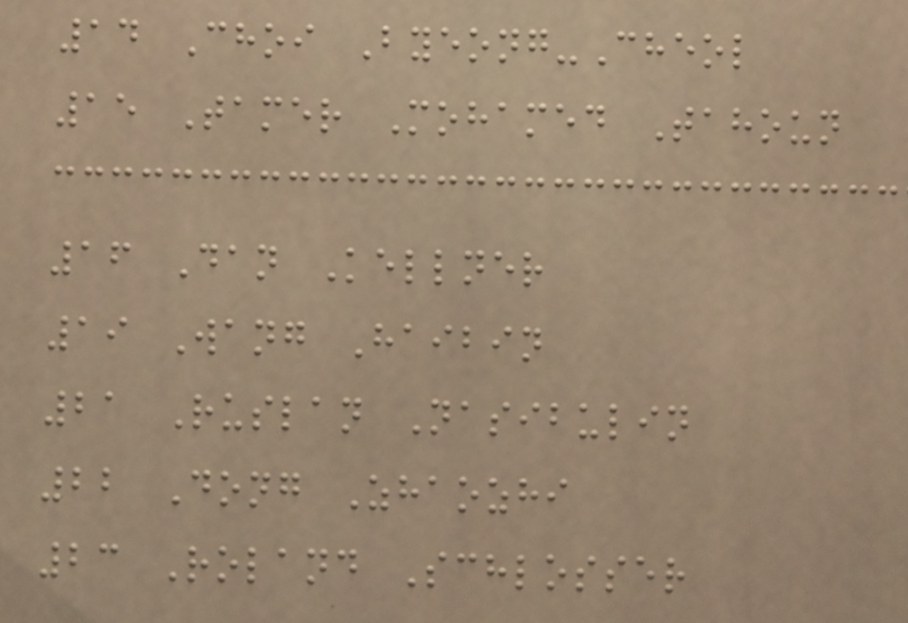14 Choi Byeong-Cheol
15 Tamer Mohamed Tahoun
16 Dan Kellner
19 Wang Haibin
21 Ruslan Nasibulin
22 Dong Zhaozhi
23 Roland Schlosser
